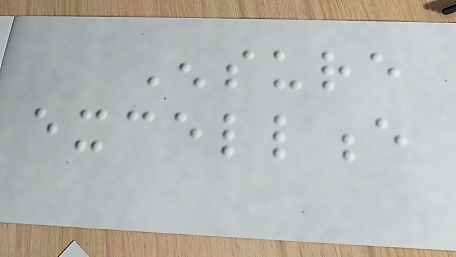Ensure
excellence
